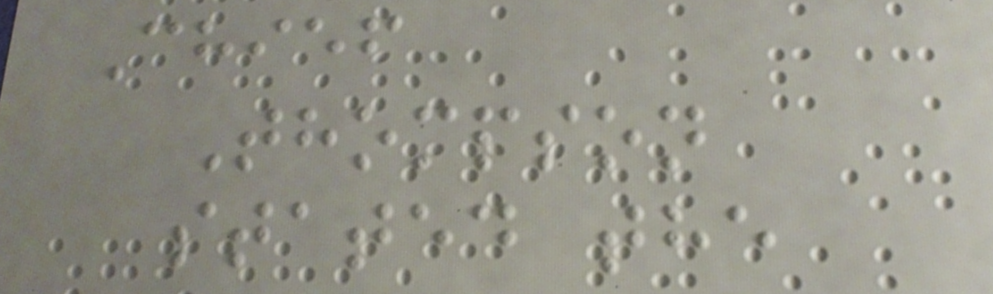Chief
Thompson
stated the
